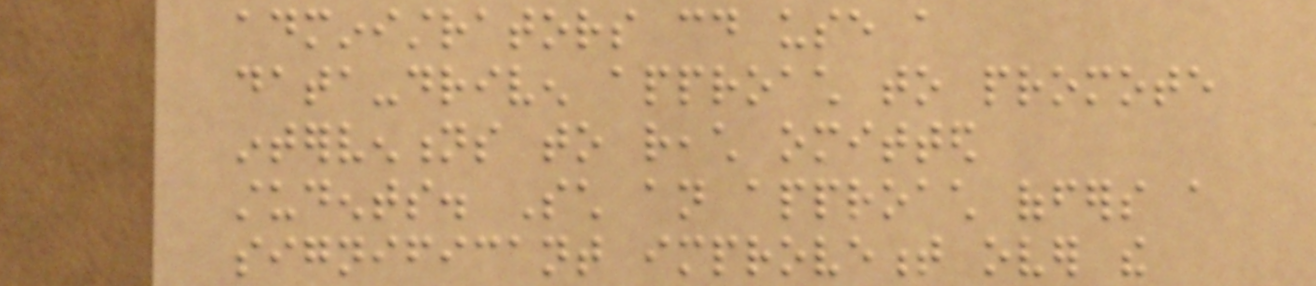administrators could use a
data-driven approach to promote
interventions to reach omitted
students. Such an approach offers a
significant improvement over the
